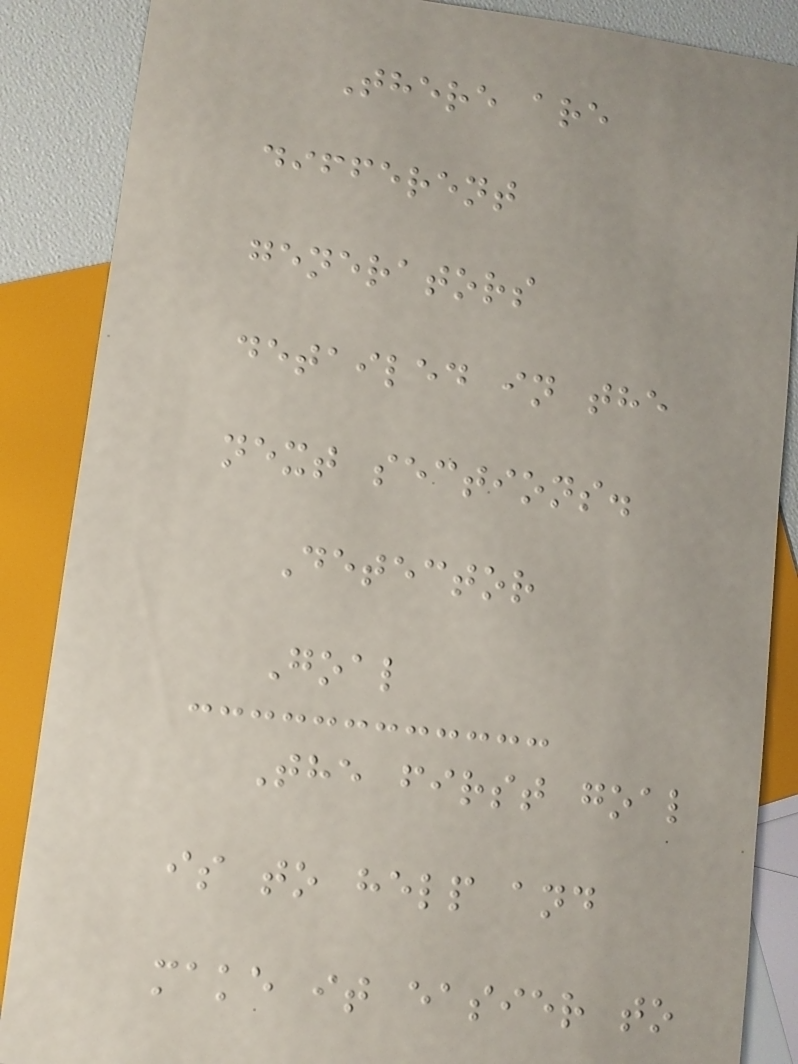There are
different
generators
detailed in the
next sections.
Detector
Goal
The first goal
is to help and
make it easier to
